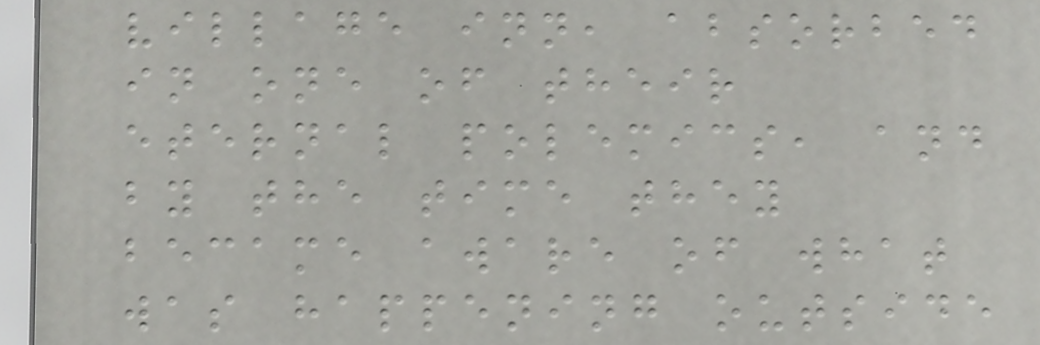village inn, absorbed
in one of their
eternal polemics, and
by the time they
became aware of what
was happening outside
